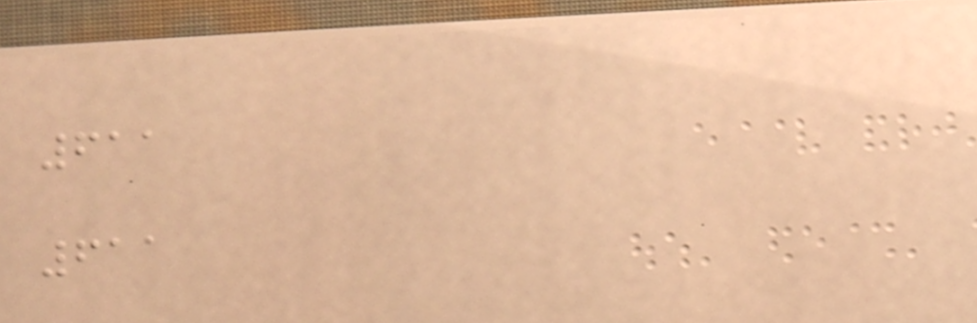611
611
